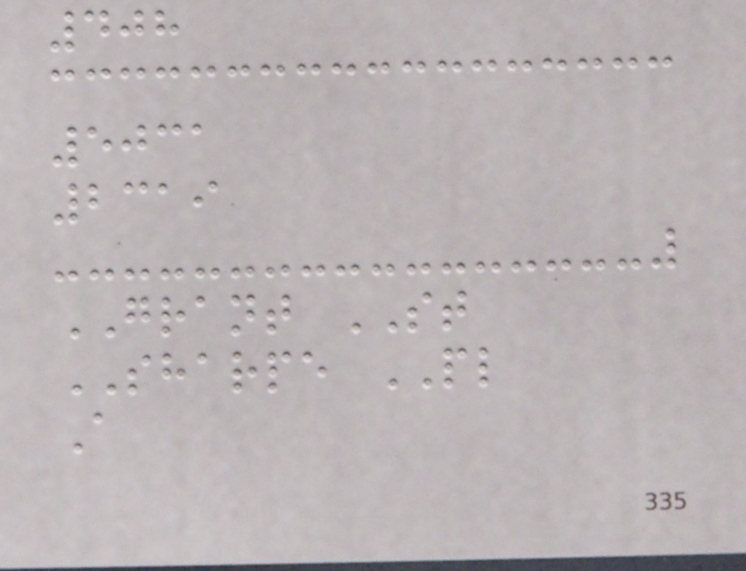408
5031
2319
GRANT ST
SHARPE PL
A
